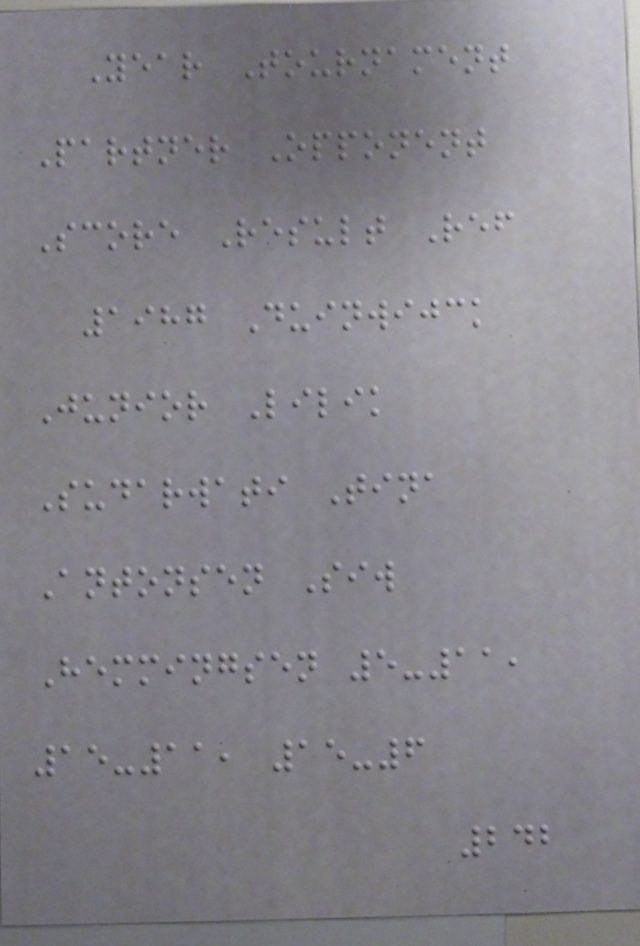Year Tournament
Partner Opponent
Score Result Ref
1987 Duinwijck
Junior Lilik
Sudarwati Tina
Antonsen Siw
Hemmingsen 5-11,
15-11, 15-6
242
